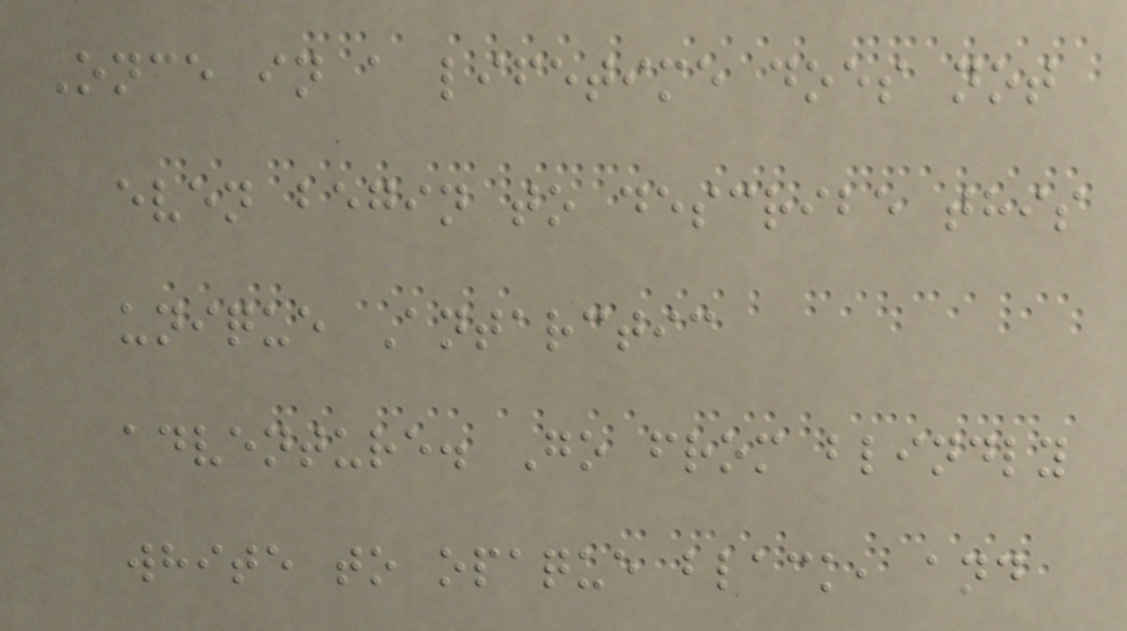Once in a lifetime does not
even begin to describe this
unique Antarctic
adventure. Go from blindly
white to opaque black, and
